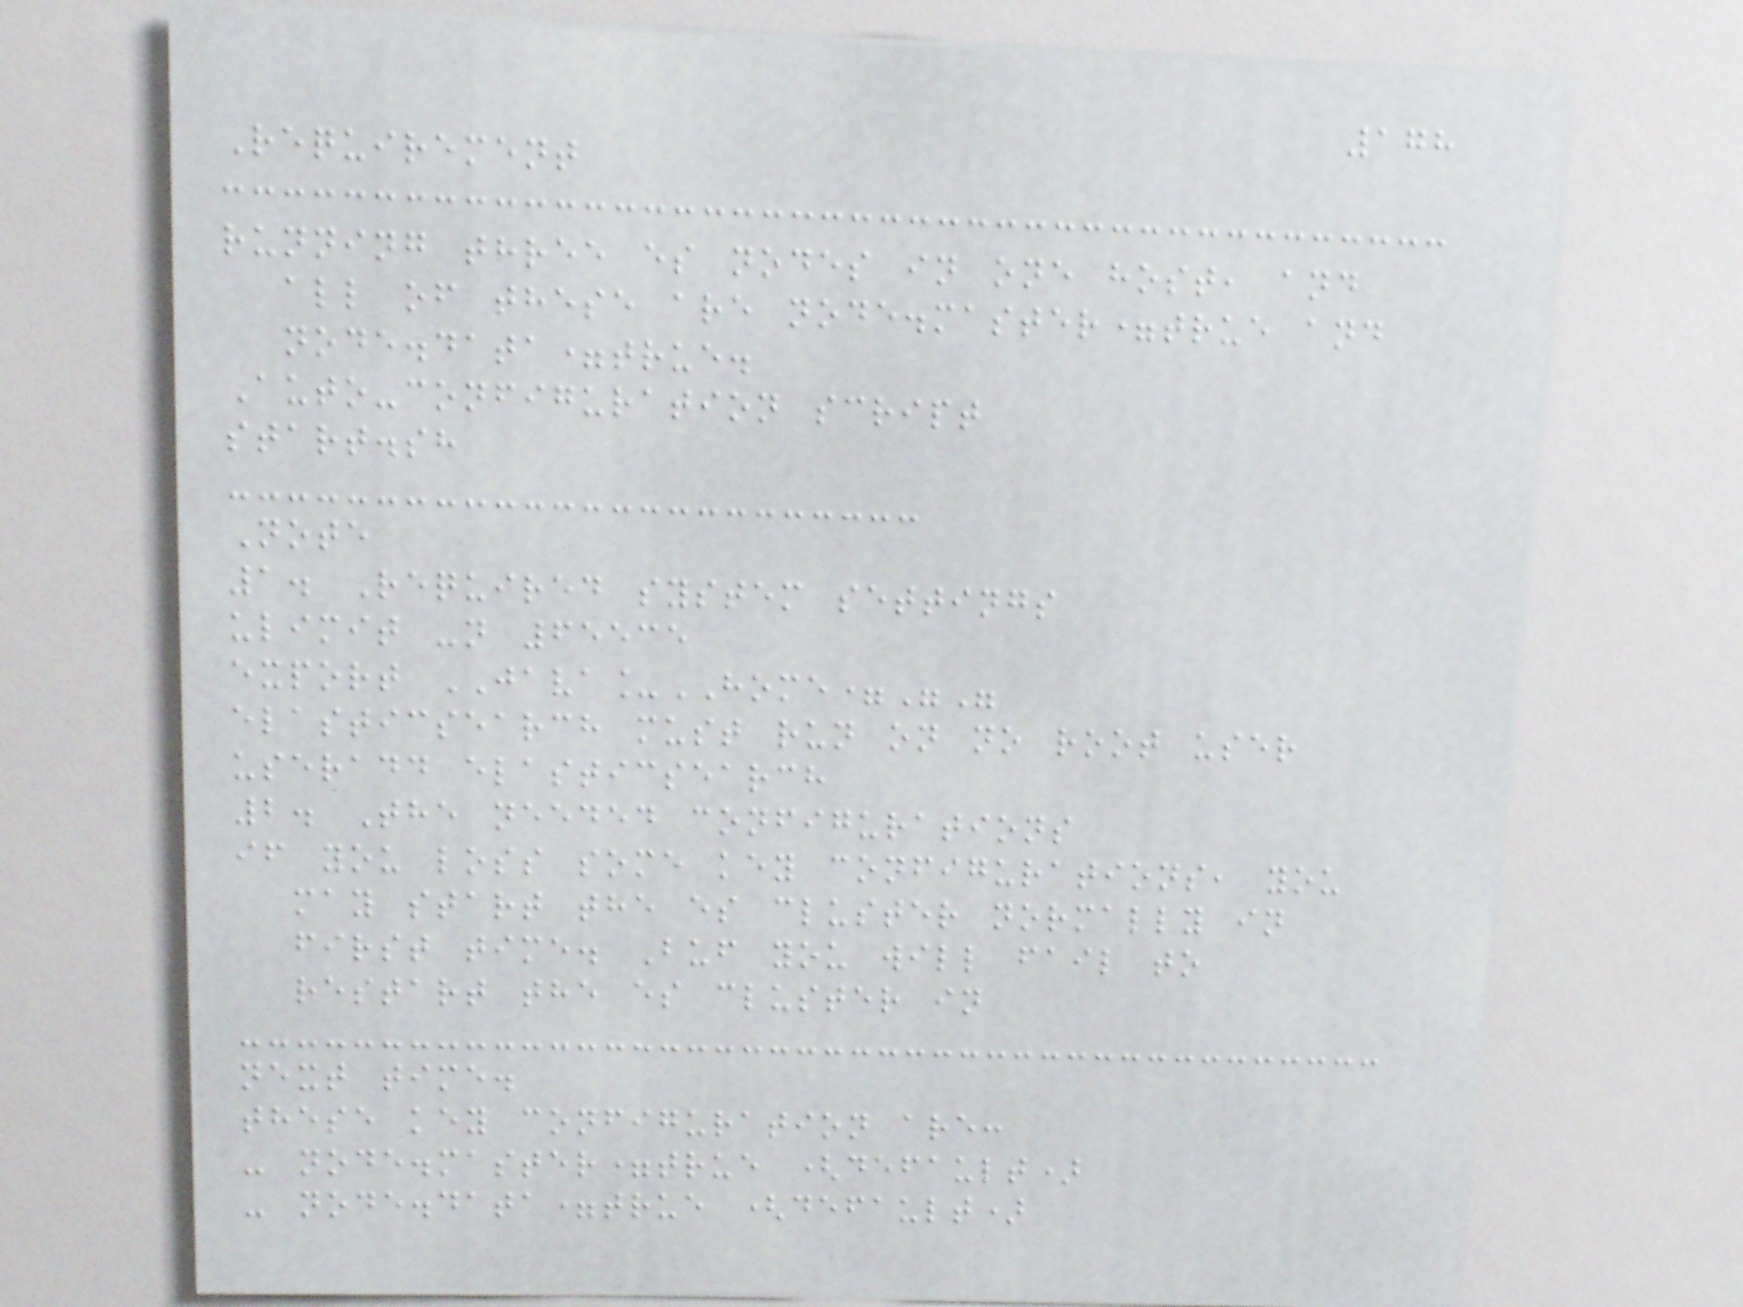178
Requirement
running three es nodes in one host, and
all of these are node.master=true and
node.data=true.
Auto-configuration script
start.sh
Note
1. Required system settings
ulimit -n 65535
export JAVA_HOME=""
elasticsearch must run on no root user
useradd elasticsearch
2. The needed configurations
if you loss some key configurations, you
may start the es cluster normally in
first time. Buf you will fail to
restart the es cluster in
next time.
these key configuration are:
- node.master=true (default)
- node.data=true (default)
